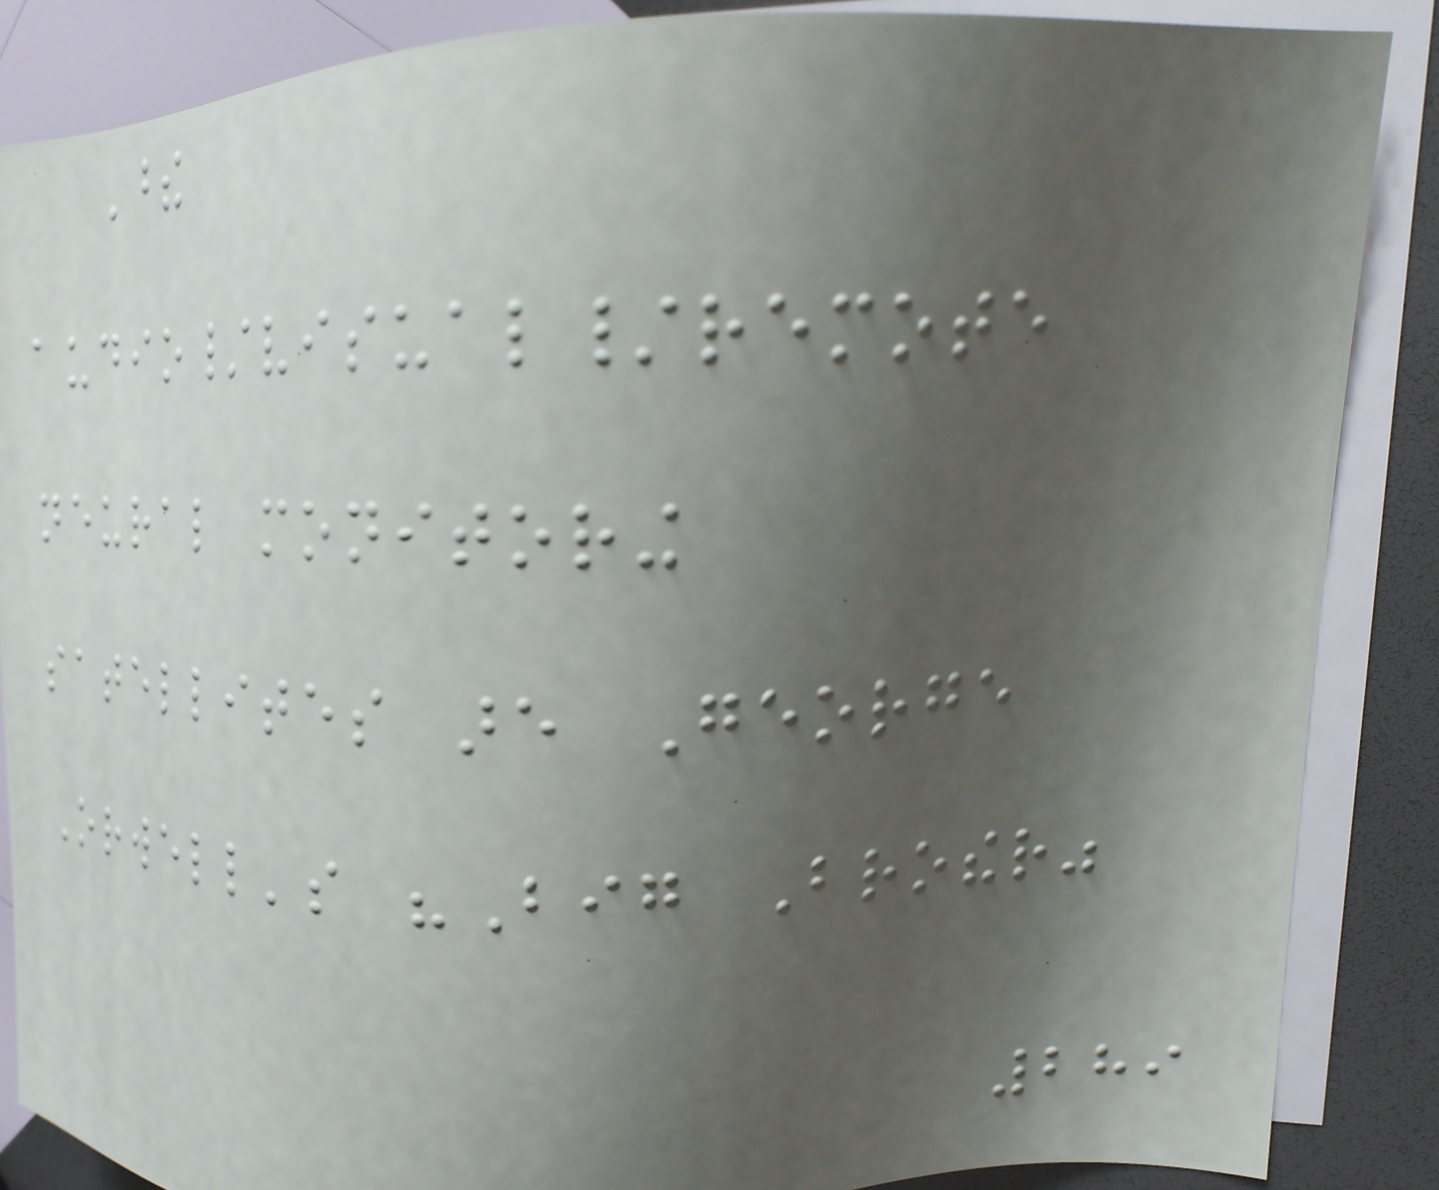These
audio/visual/remote
neural monitoring
satellites are George
Orwell's "Big Brother"
289
